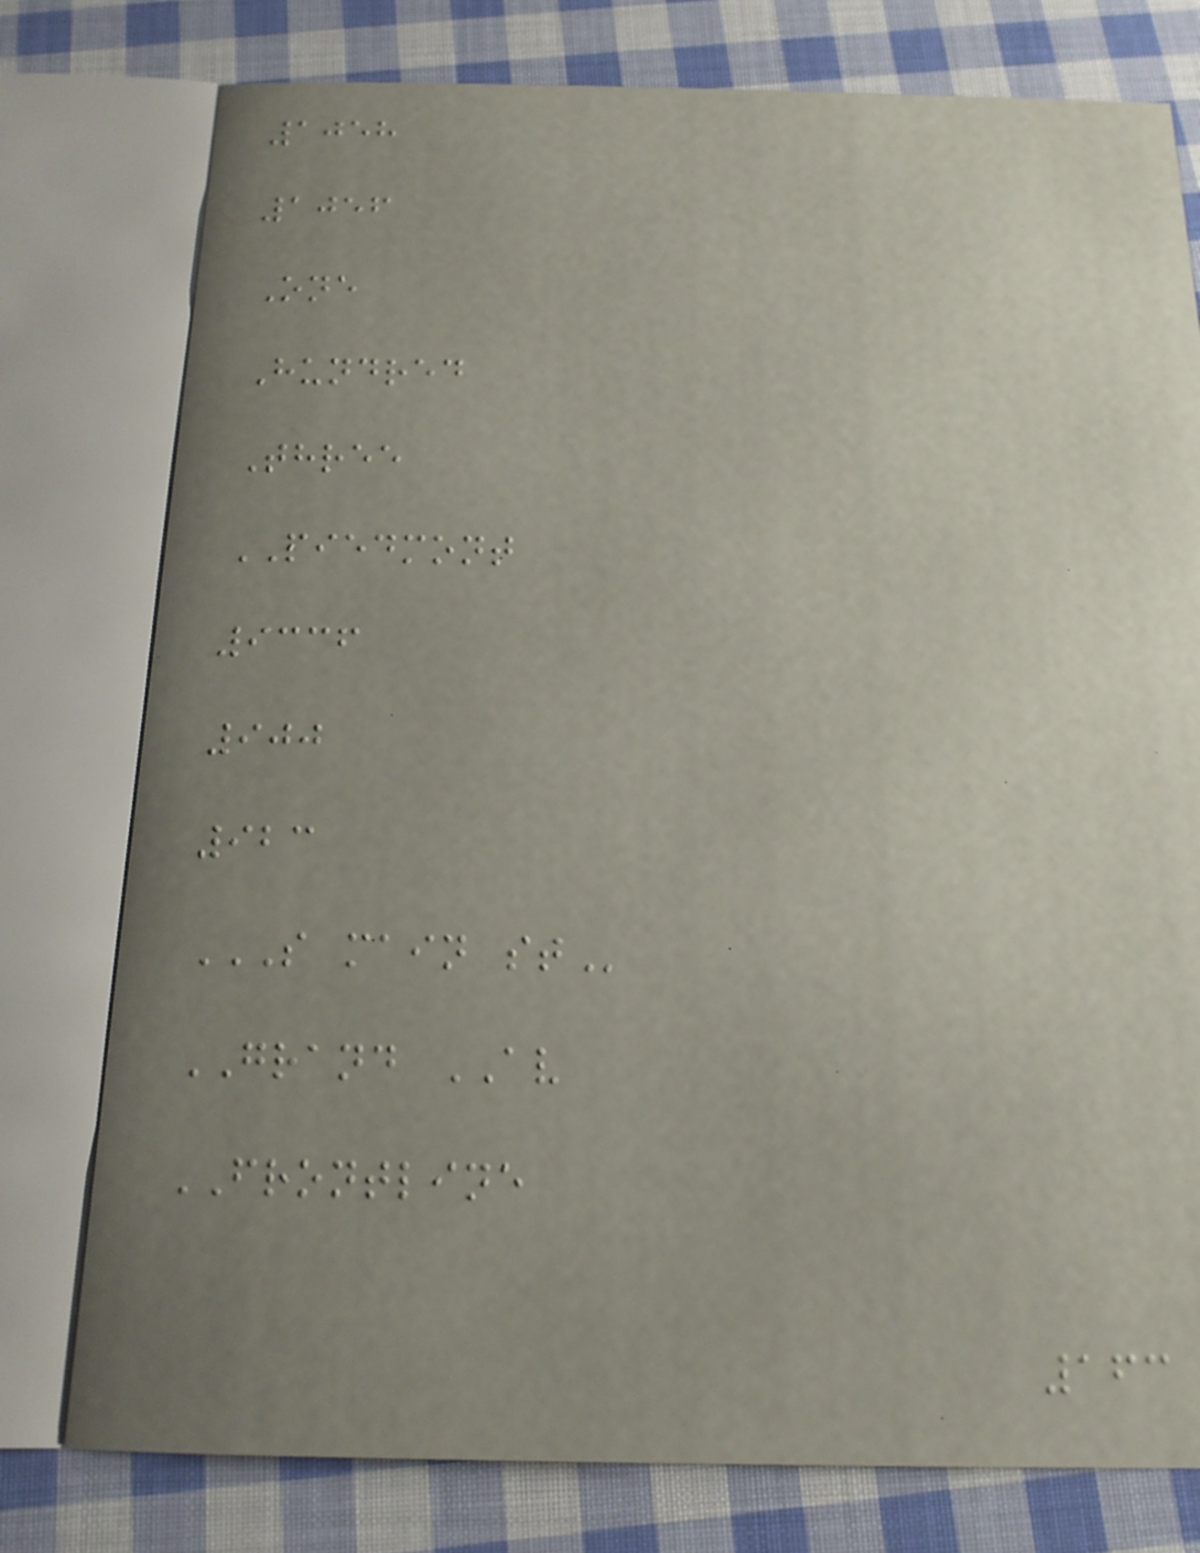1058
1056
One
Hundred
Three
PIEDMONT
9336
900
923
S MAIN ST
GRAND AV
FRONTLINE
163
